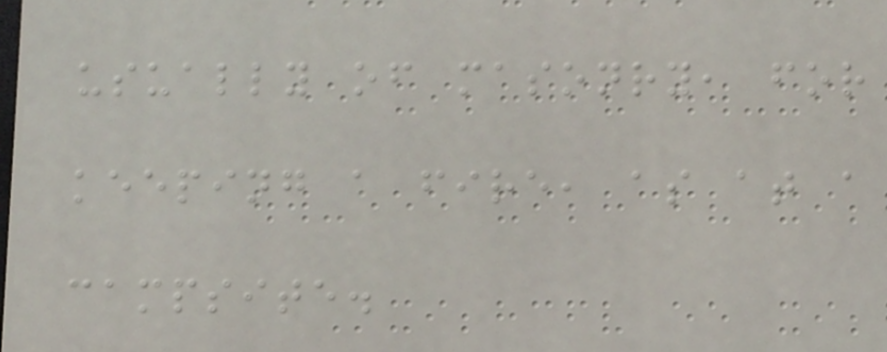usually of masonry, for
keeping a fire, as at a
campsite.
